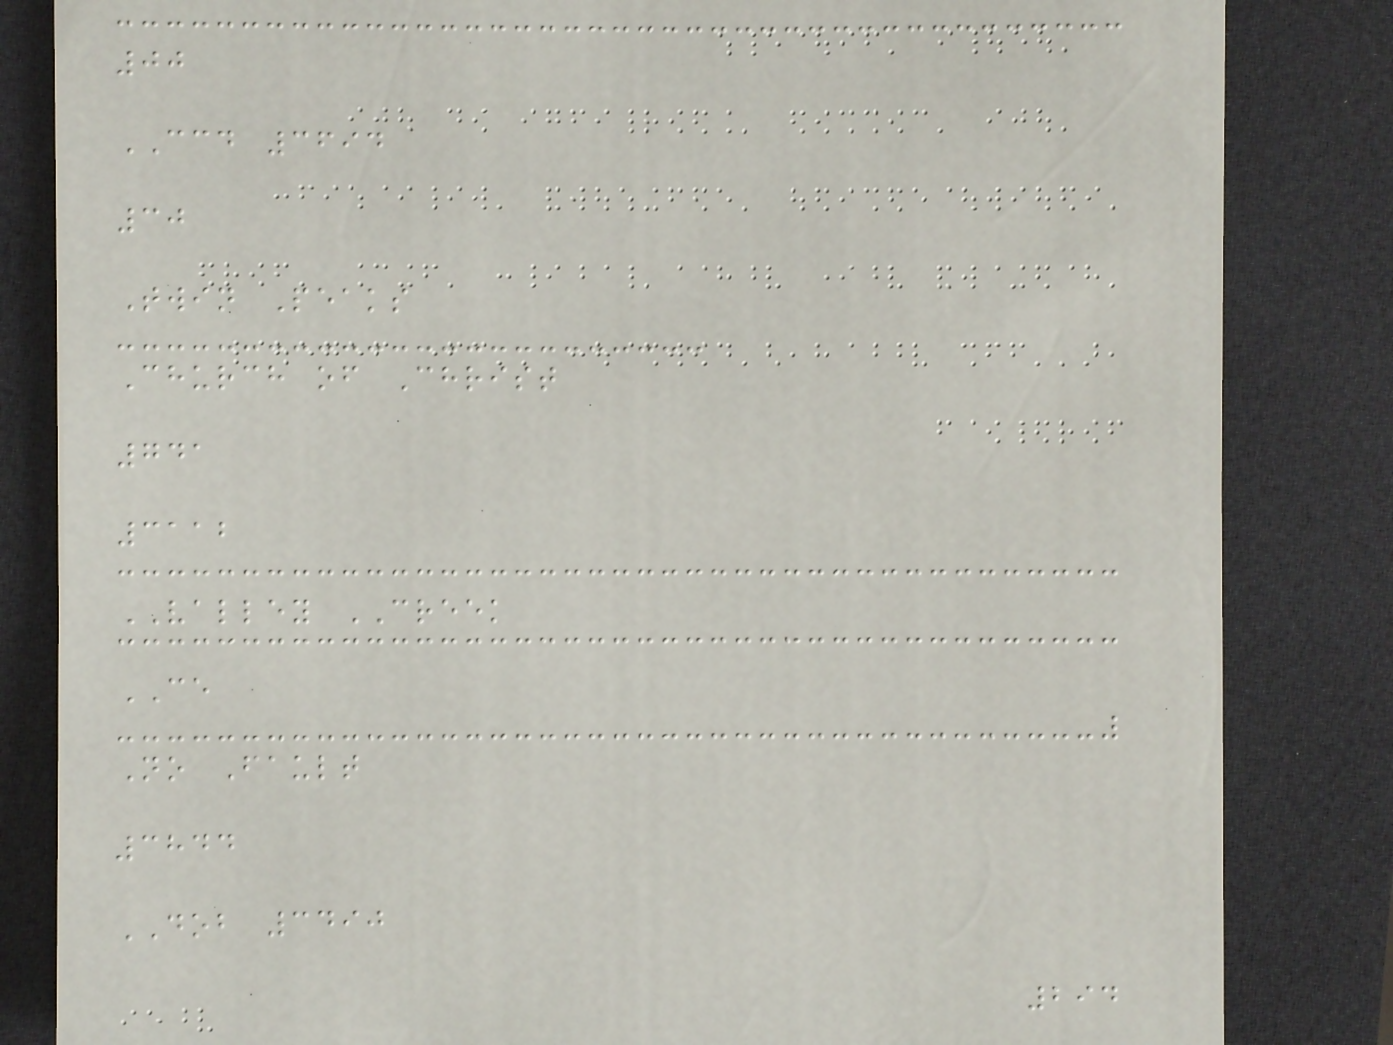00
CCD 3694
30
Twin Peaks
Church of Christ
741
3112
VALLEY CREEK
CE
No Fault
3844
DOB 3490
294
